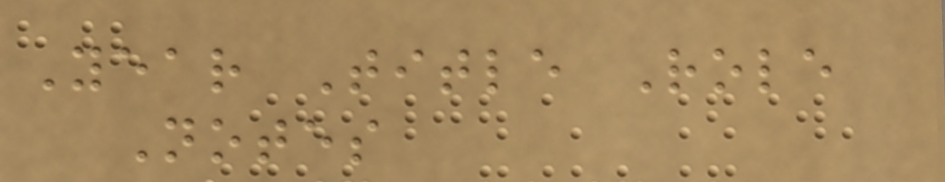Year Title Role
Notes
